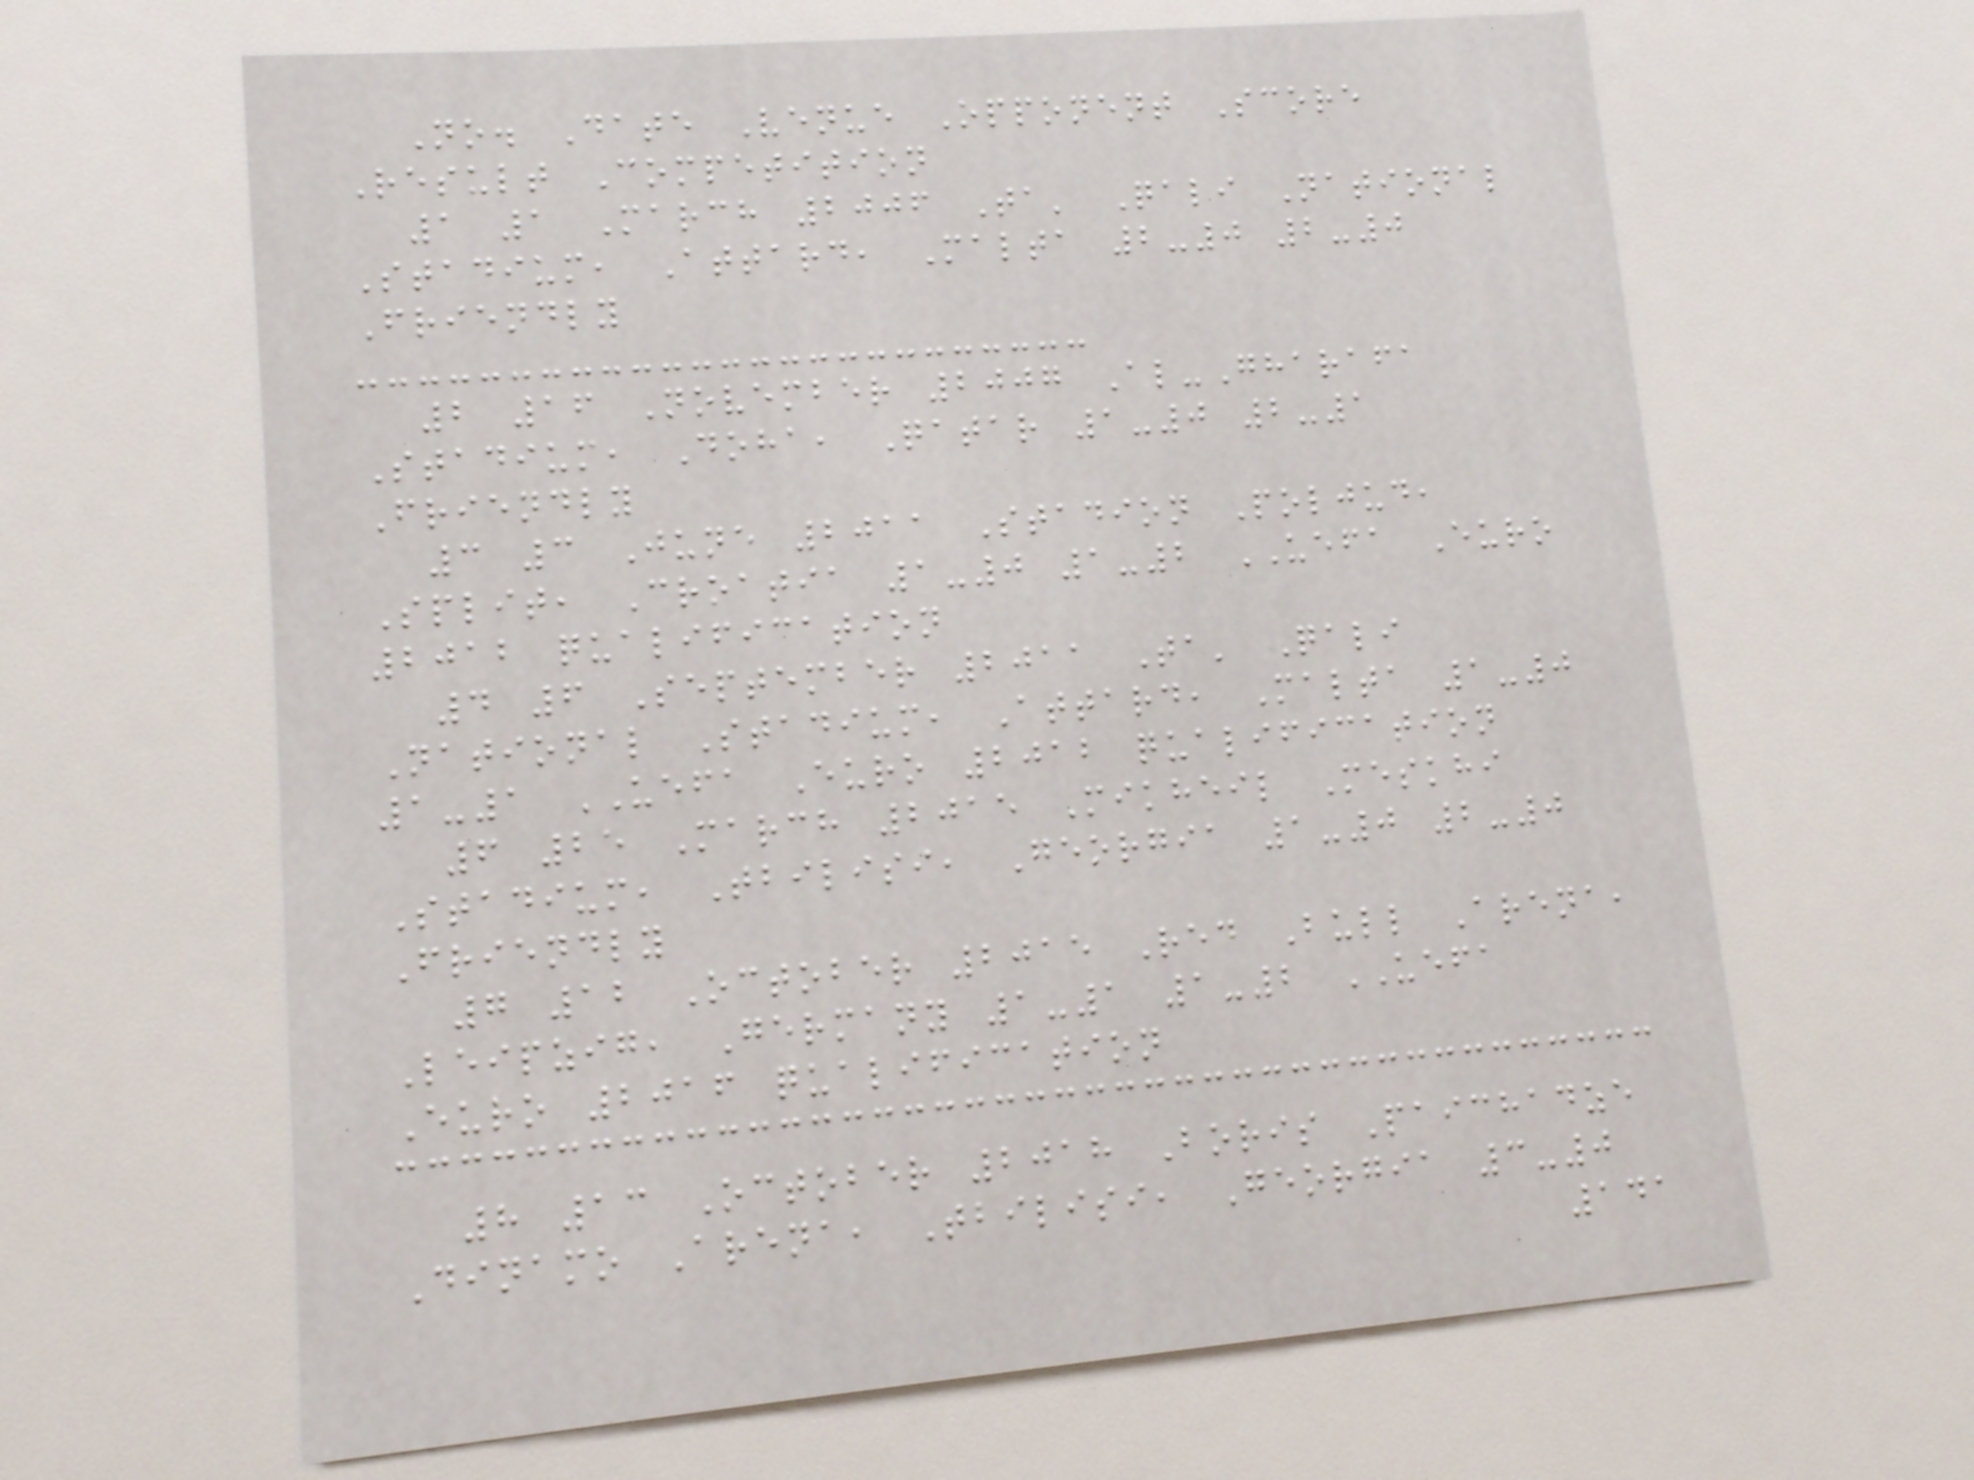No. Date Venue Opponent Score
Result Competition
1 1 March 2006 Ta' Qali National
Stadium, Attard, Malta 2-0 2-0
Friendly
2 16 November 2007 Al-Gharafa
Stadium, Doha, Qatar 1-0 2-1
Friendly
3 3 June 2011 Stadion Poljud,
Split, Croatia 1-0 1-2 UEFA Euro
2012 qualification
4 6 September 2011 Ta' Qali
National Stadium, Attard, Malta 1-0
1-1 UEFA Euro 2012 qualification
6 25 March 2015 Mikheil Meskhi
Stadium, Tbilisi, Georgia 1-0 2-0
Friendly
7 12 October 2015 Red Bull Arena,
Leipzig, Germany 1-1 1-2 UEFA
Euro 2016 qualification
8 13 October 2018 Boris Paichadze
Dinamo Arena, Tbilisi, Georgia 3-0
141
